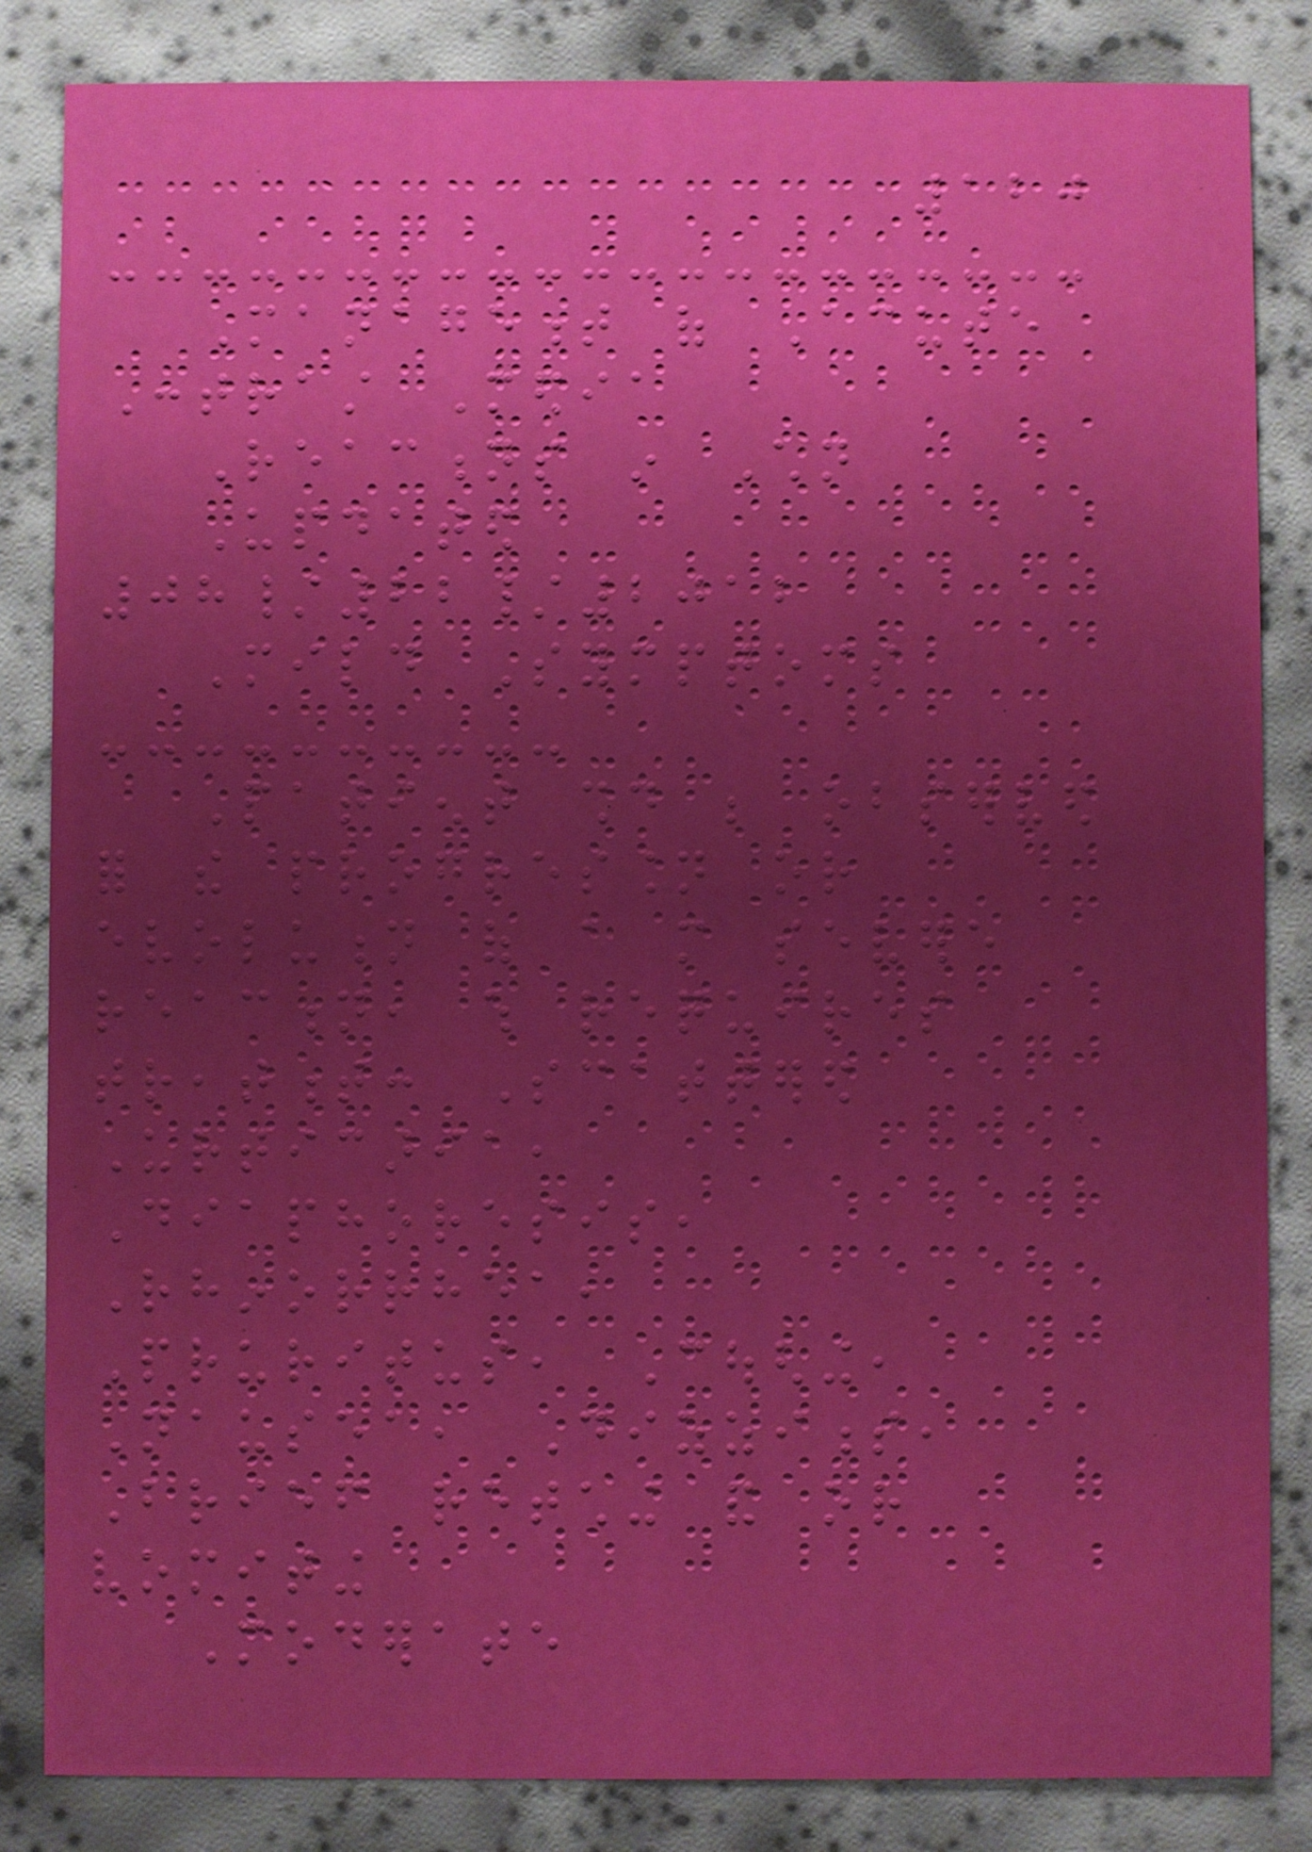120
Management of Acute
Contrast Media
Reactions in Children
Updated
08/22/2012
Mild Symptoms
Patient should be observed
for the progression or
evolution of a more severe
reaction, which requires
treatment: Scattered
Urticaria,
Diaphoresis,
Rhinorrhea,
Pruritus, Coughing,
Nausea, Dizziness,
Brief retching and or
vomiting
Moderate
